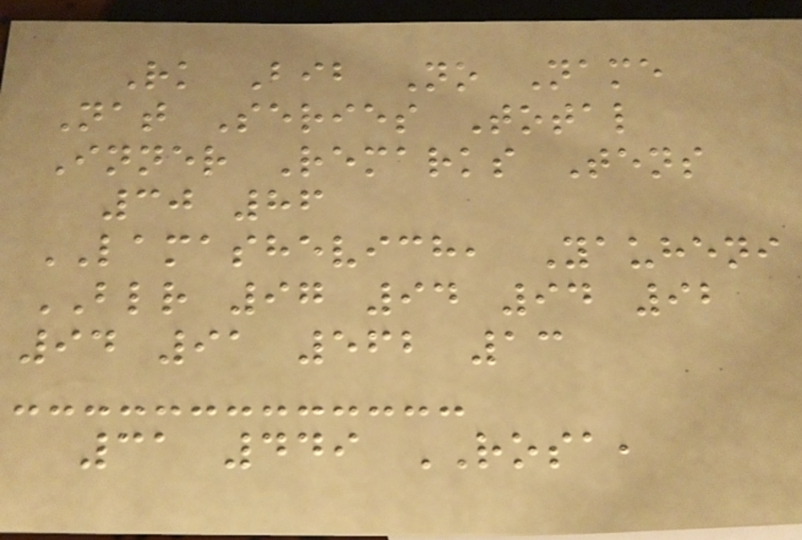Rk Bib No Name
Nat Series Total
Inner Remarks Tens
30 86
LAMASHEVICH, Yauheni
BLR 97 94 94 92
94 91 562 13
31 449 ROSA,
